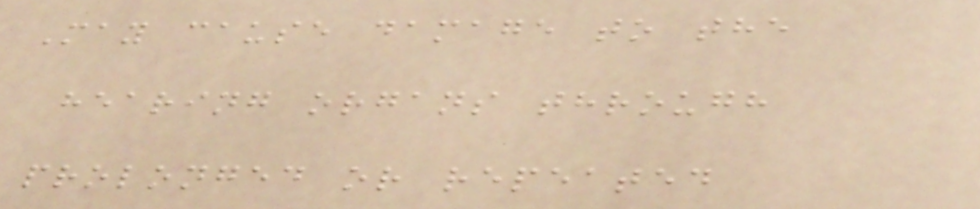May cause damage to the
hearing organs through
prolonged or repeated
